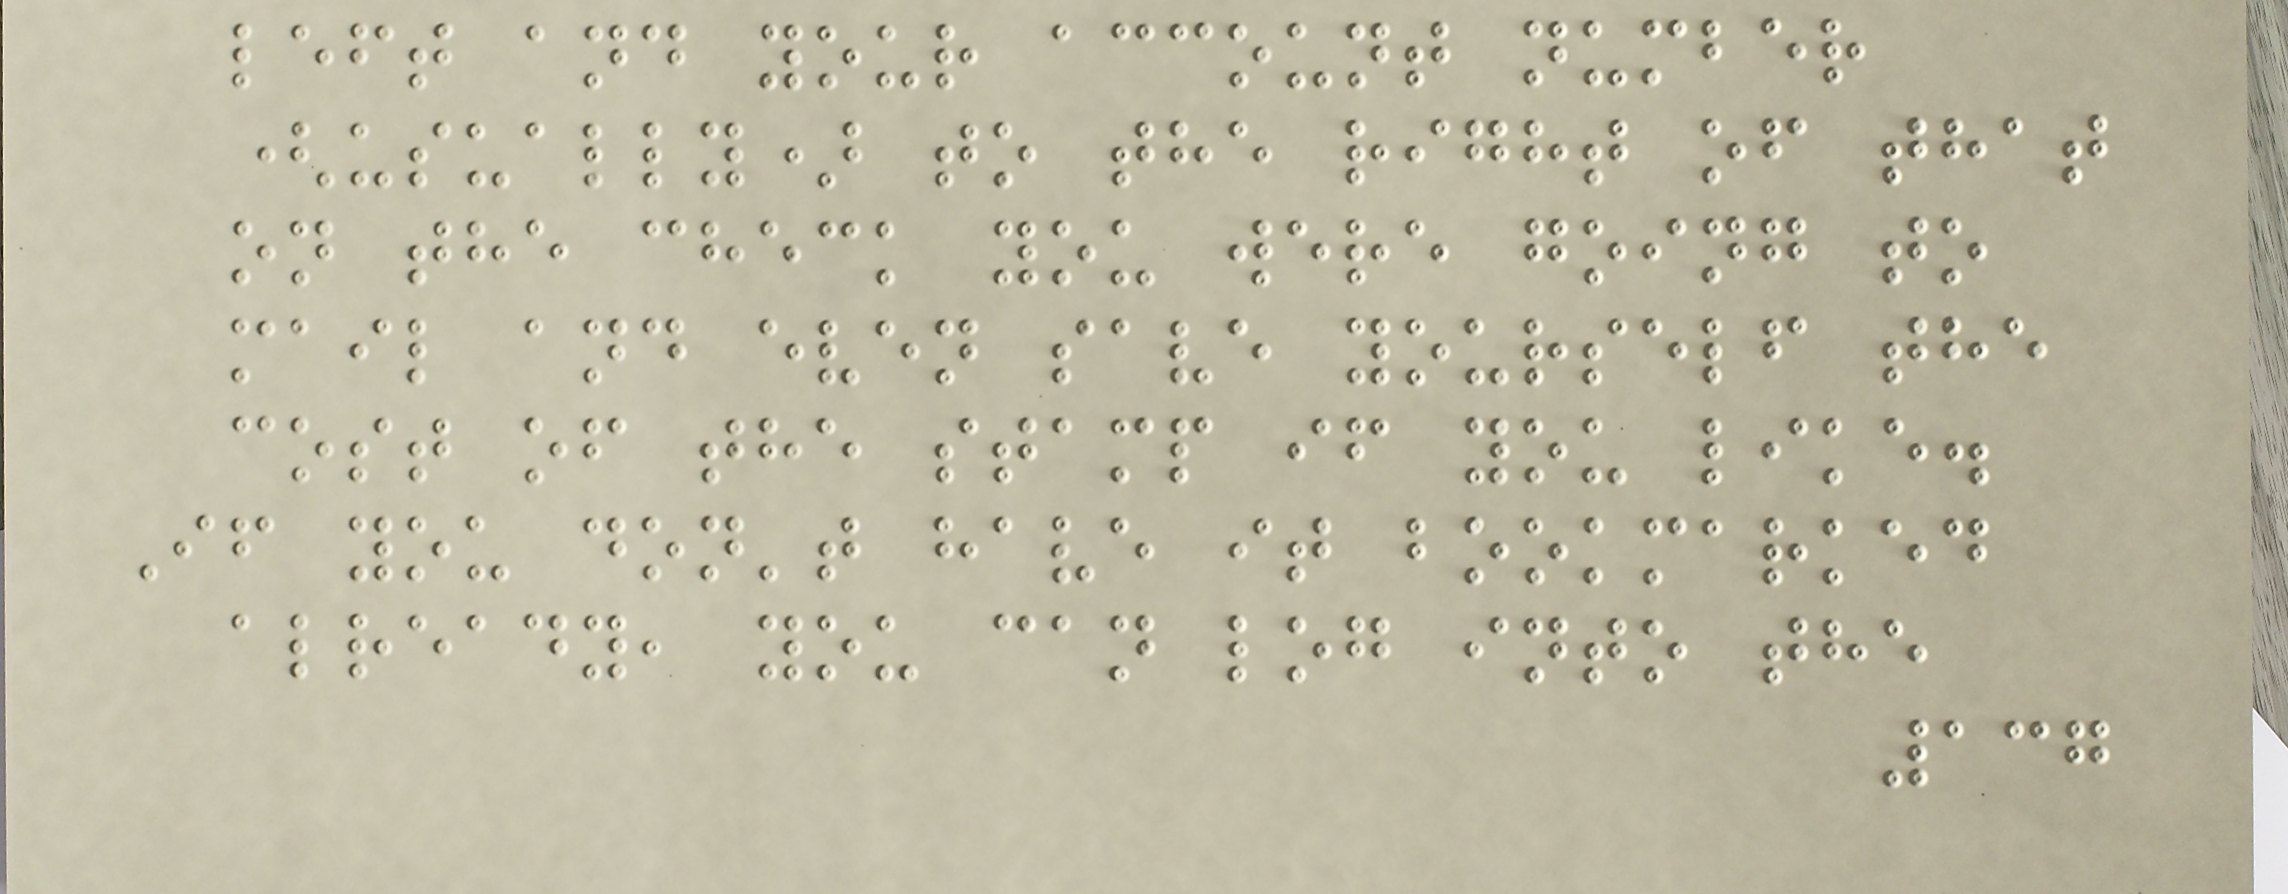left and your account number
(usually) to the right of that
on the check you were going to
mail and even save yourself the
cost of the stamp if you like.
If you don't have it bookmarked
already, you can log into the
137
